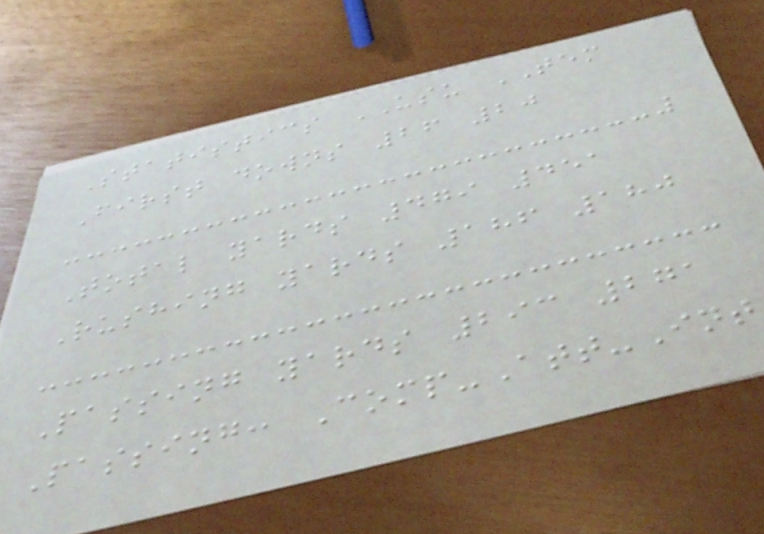Statistics USU TEM
First downs 26 20
Total yards 479 451
Rushing yards 186 180
Passing yards 293 271
Passing: Comp-Att-Int
